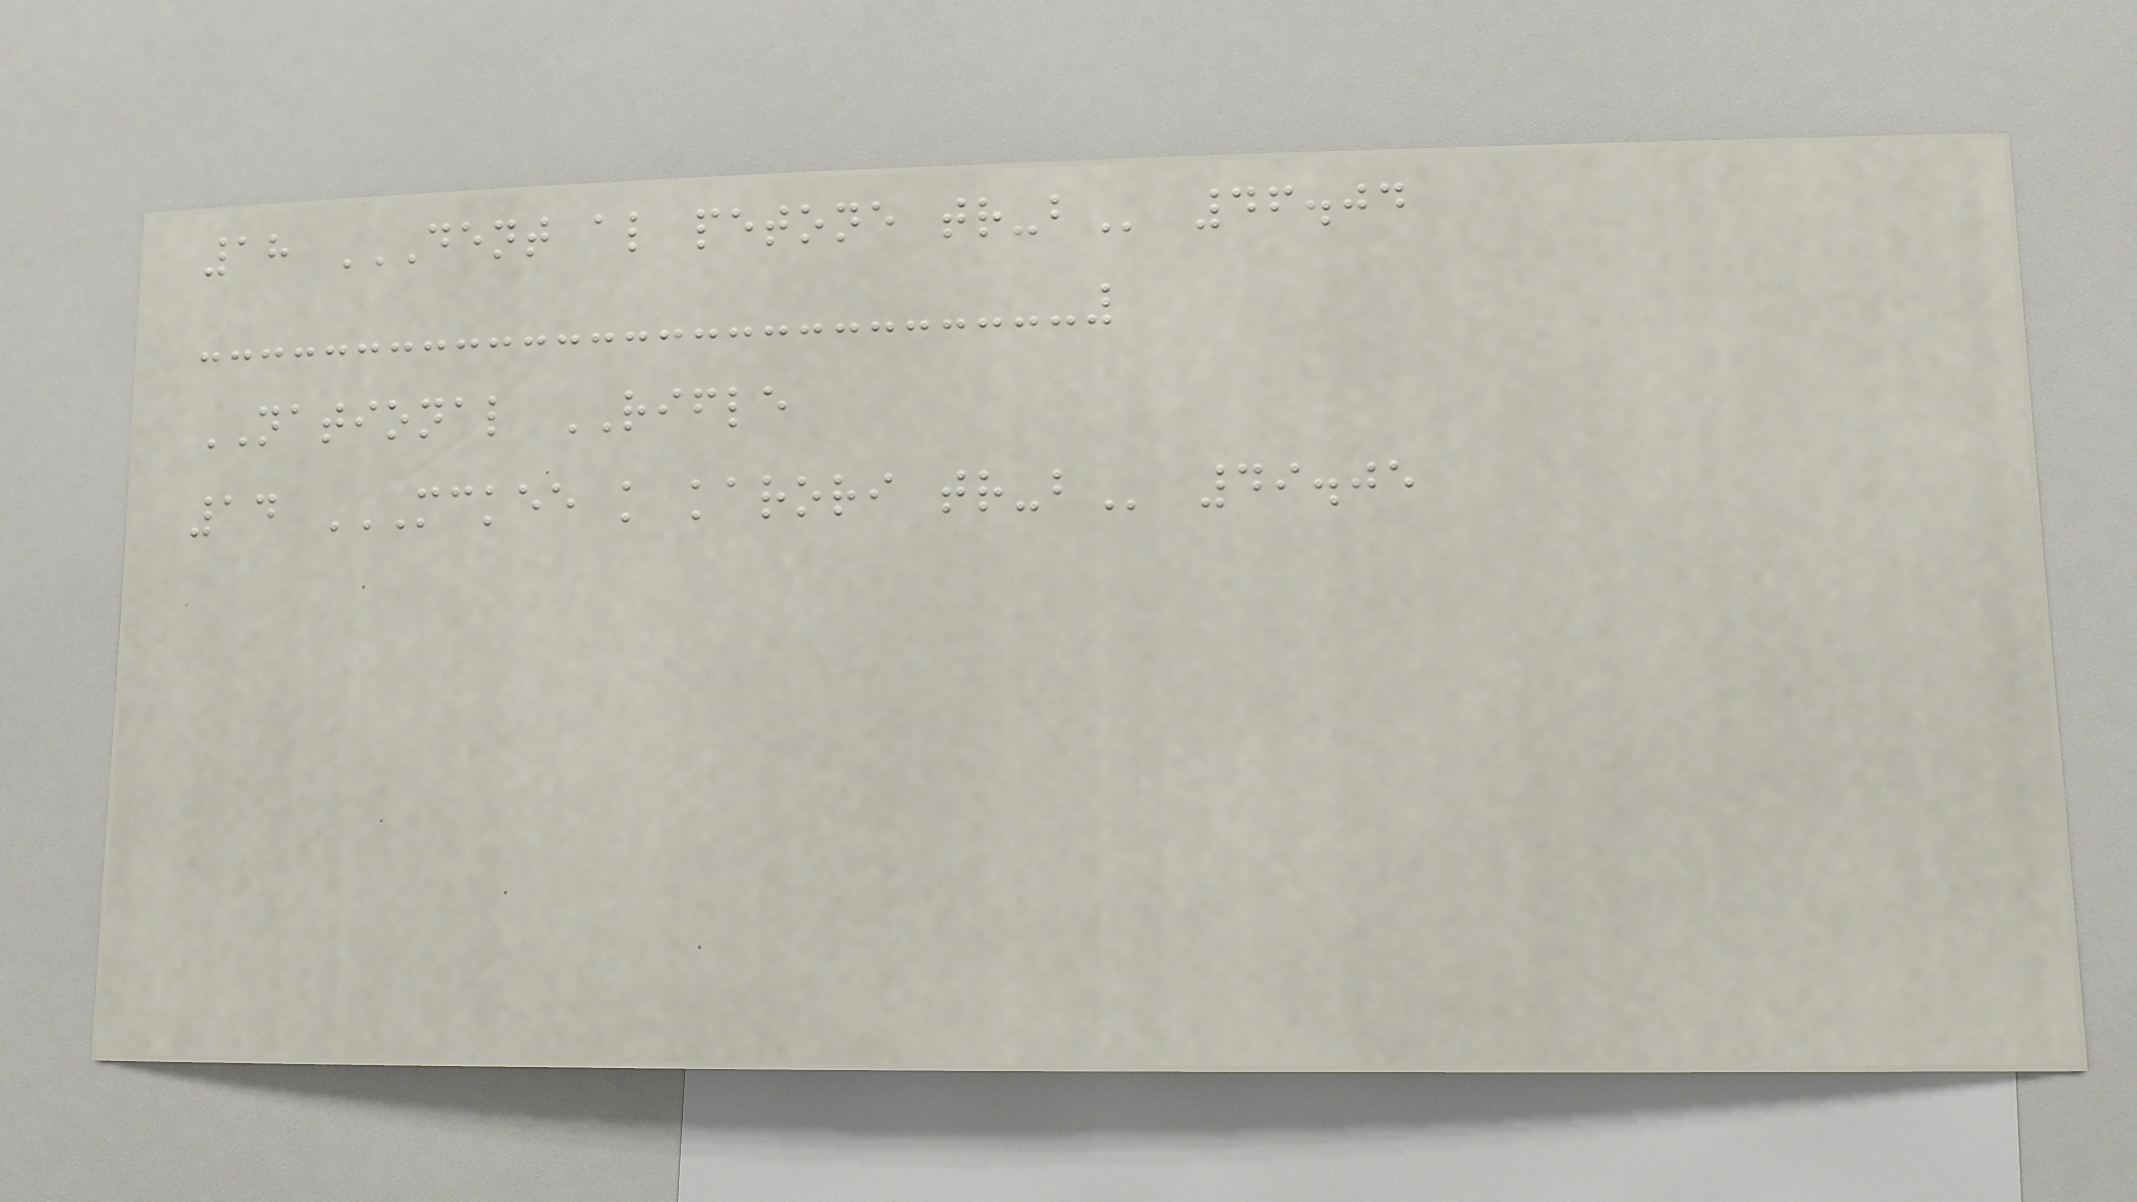18 DENT AL PETONE TR-B 46.04
NATIONAL RIFLE
14 MCKEE K KARORI TR-B 49.05
